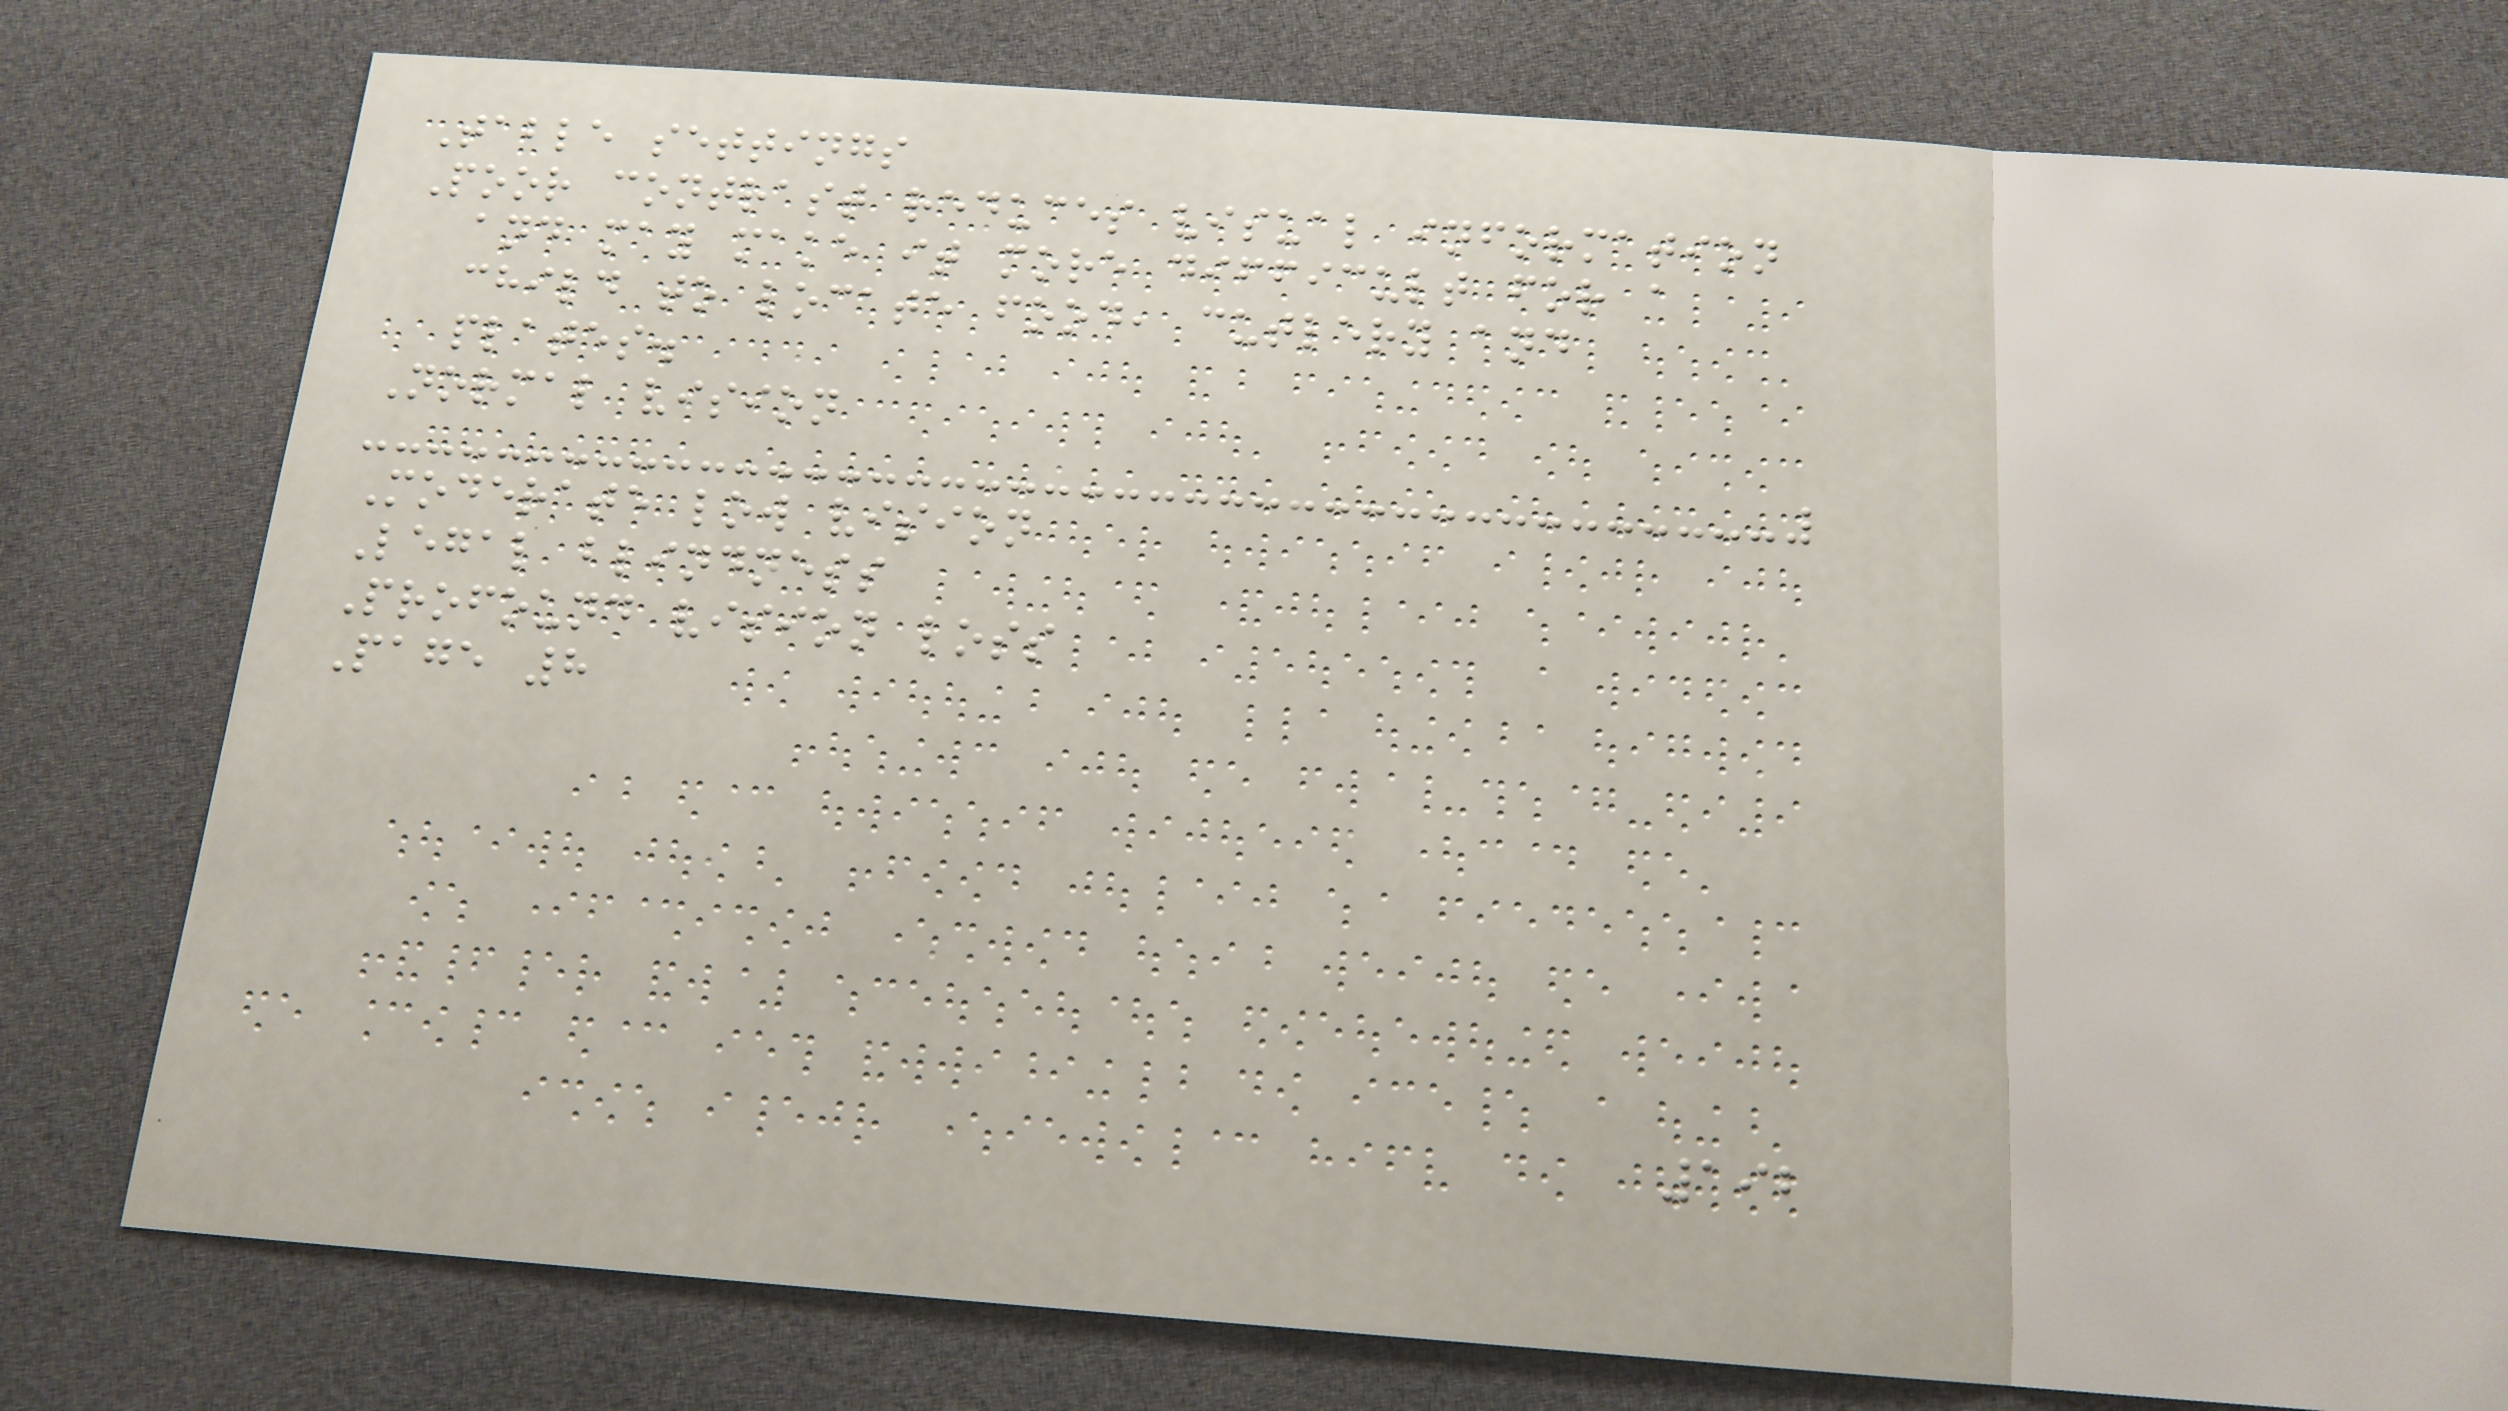Table settings
Poor contrast reduces visual information
and may make it more difficult for a
child to locate food, cutlery and
plates.
Normal vision
Moderate low vision
Legal blindness
Profound vision loss
Page 8
192
